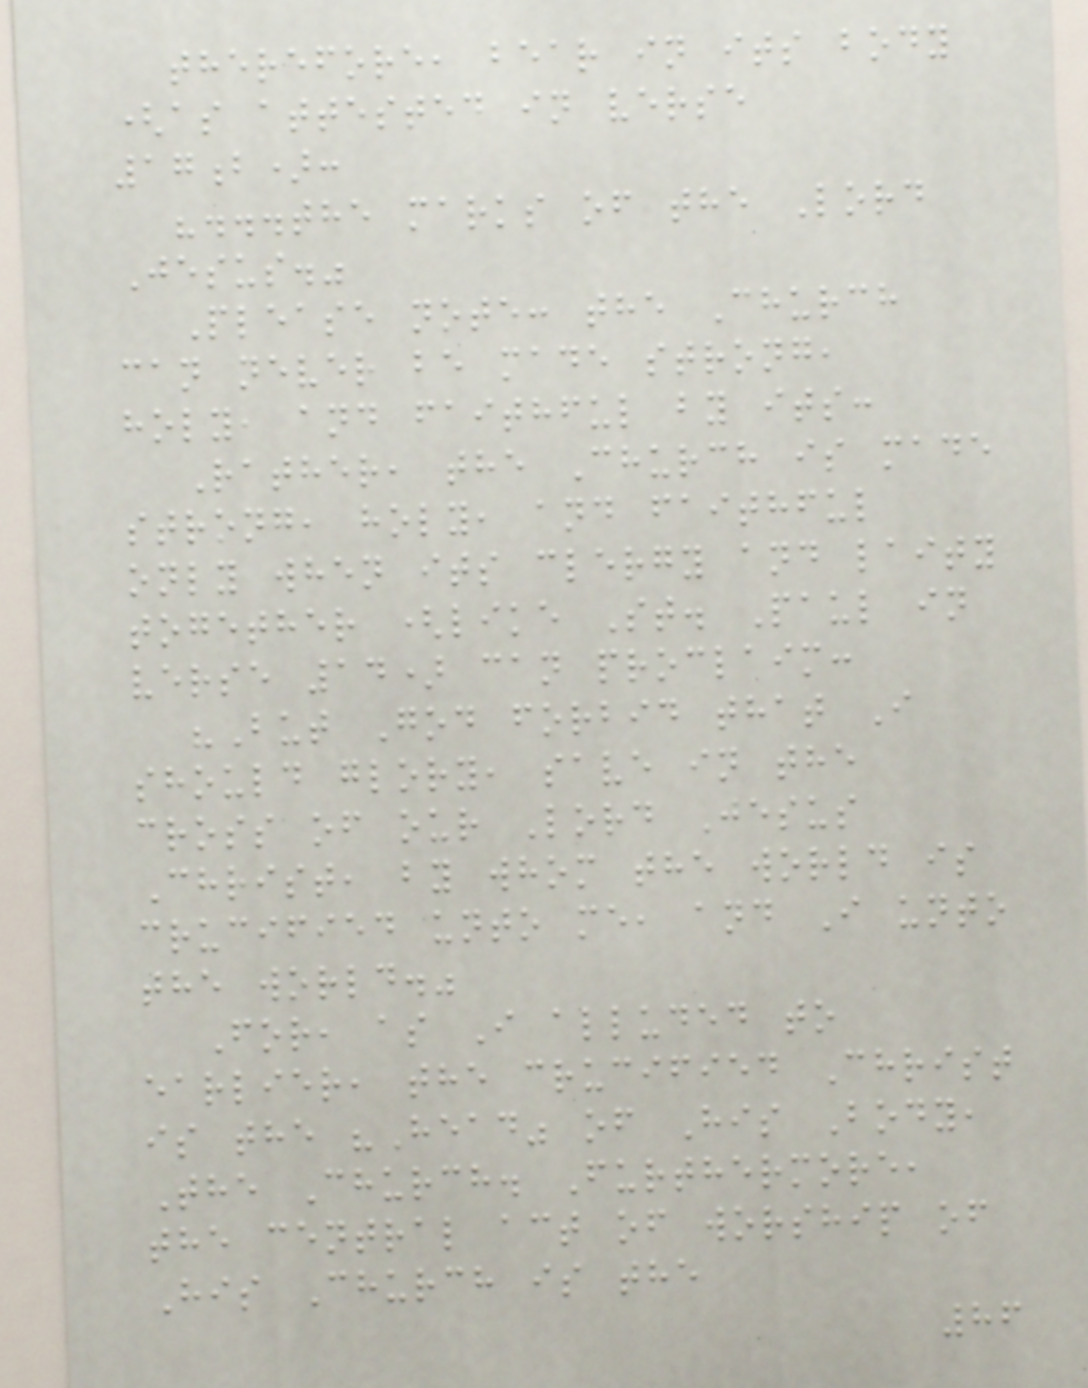therefore, bear in its body
(as attested in verse
17b):
"...the marks of the Lord
Jesus."
Please note: the Church
can never be made strong,
holy, and faithful by its:
Rather, the Church is made
strong, holy, and faithful
only when its clergy and laity
together (like St. Paul in
verse 14) can proclaim:
"But God forbid that I
should glory, save in the
cross of our Lord Jesus
Christ, by whom the world is
crucified unto me, and I unto
the world."
For, as I alluded to
earlier, the crucified Christ
is the "Head" of His Body,
The Church. Furthermore,
the central act of worship of
His Church is the
86
